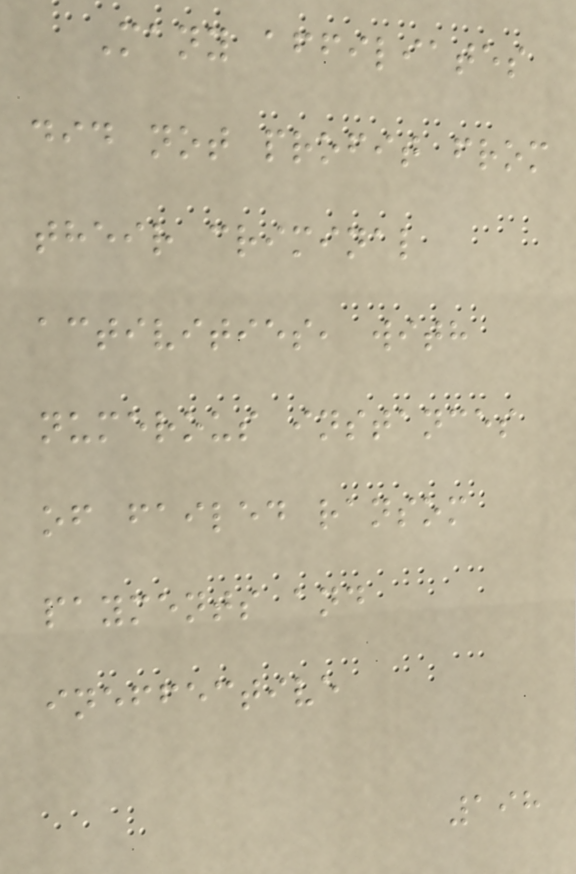Many affiliates
did not profit from
their criminal
activities, with
numerous instances
of failed ransom
payments and
ineffective
198
